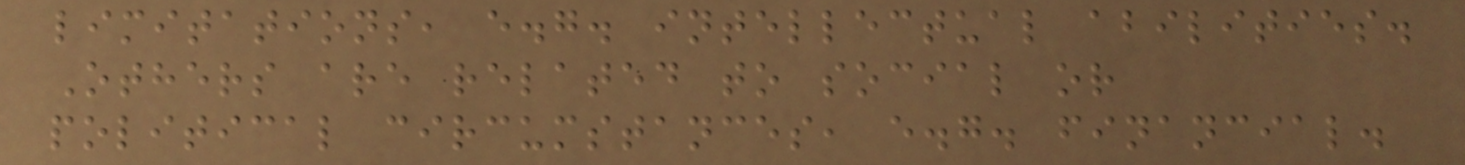limitations, e.g. intellectual abilities.
Others are related to social or
political circumstances, e.g. financial.
